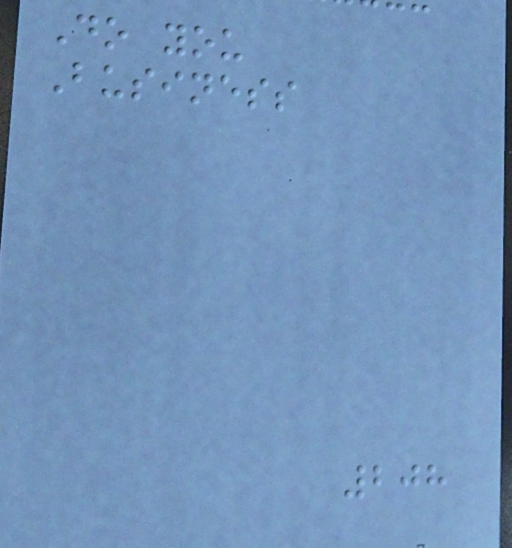Do you
Business
208
